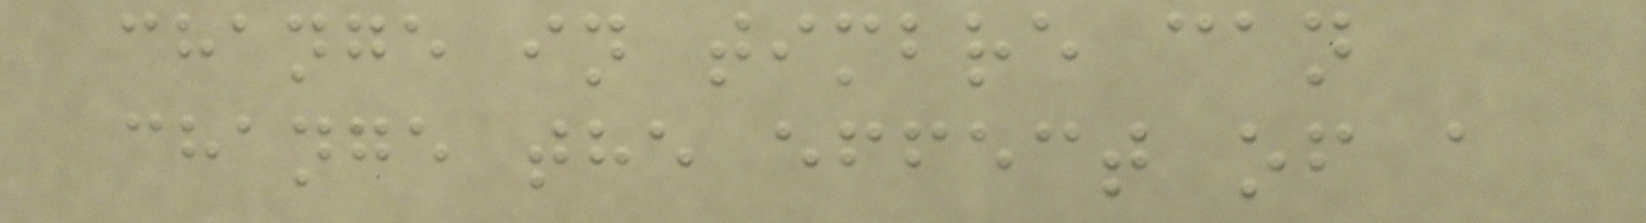change in timbre can
change the effect of a
